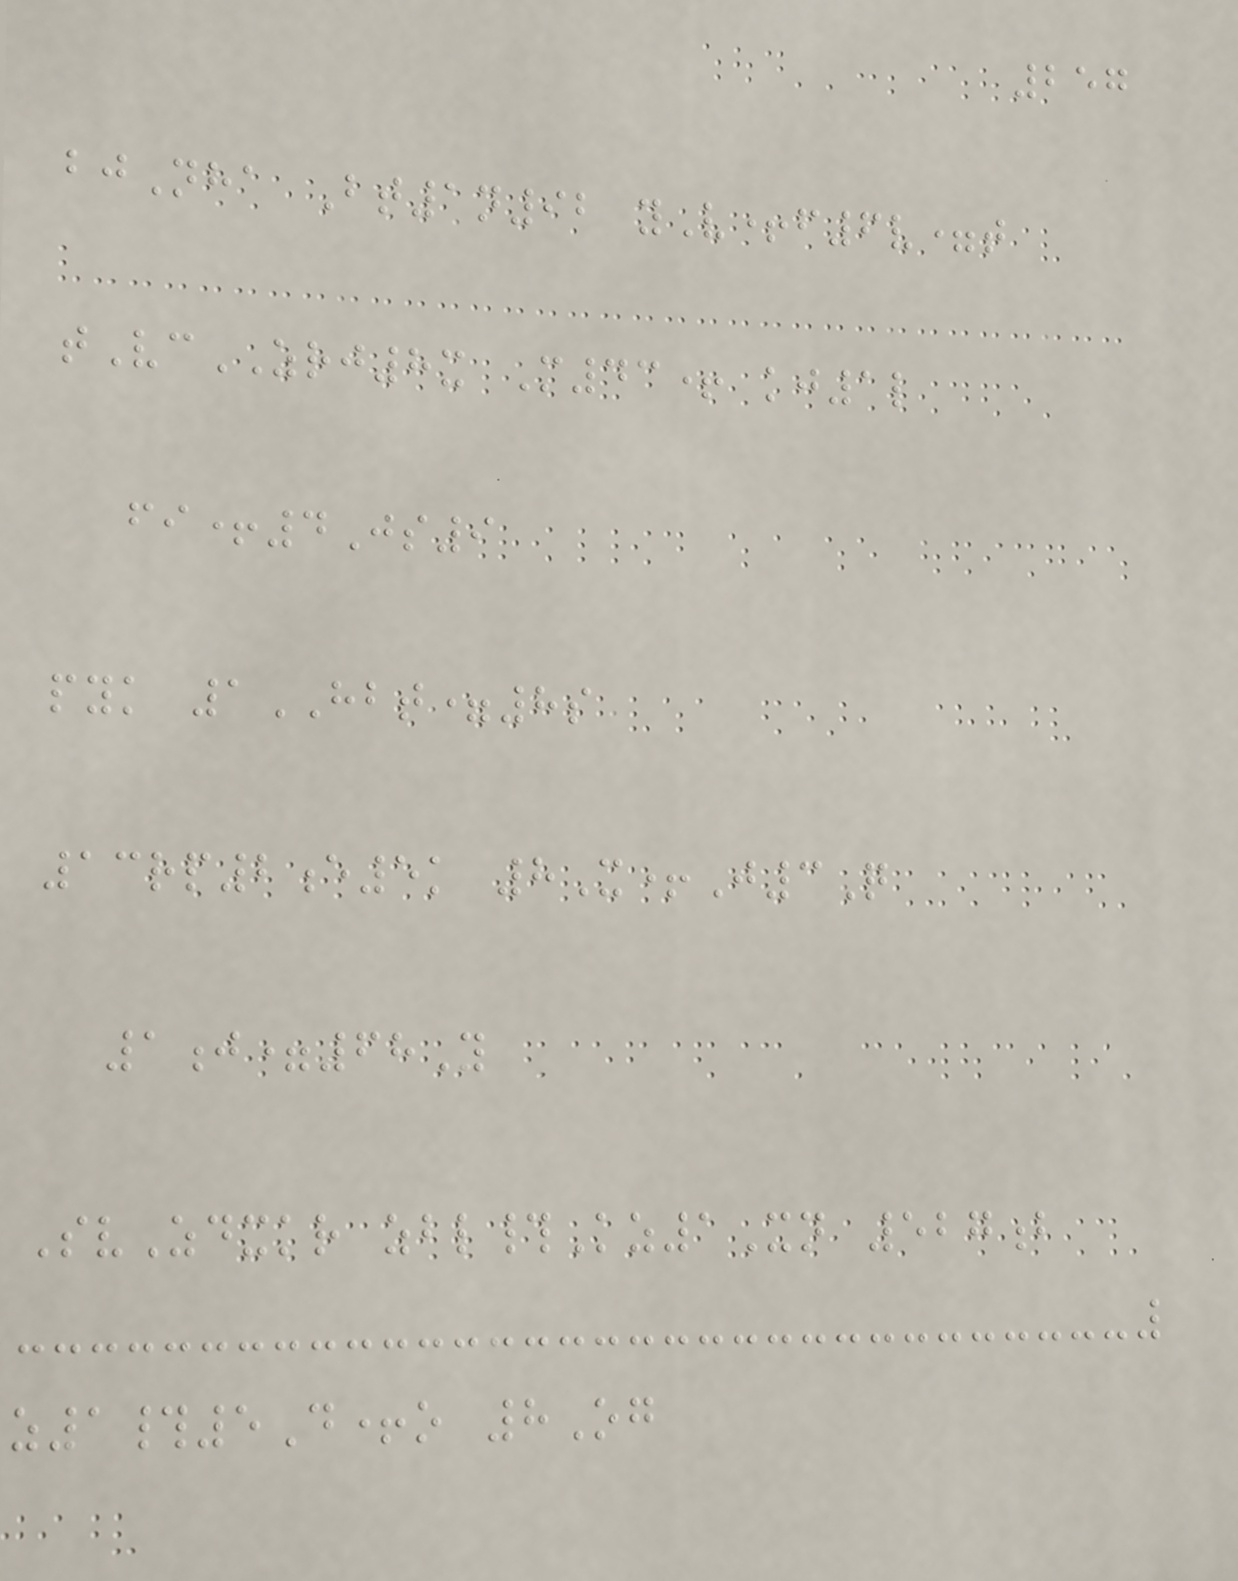257
bjNha Bt1n92 yV+f6v=t
tVcZRJ8x M43+ kj1l
fi+4Js9
pyk 1HBT=8s
13rp2e5k 8X+J3Q
1j=68Y
SvZdxkr zbl#Kz1Xn 527b
z1#5D+o 8Og
